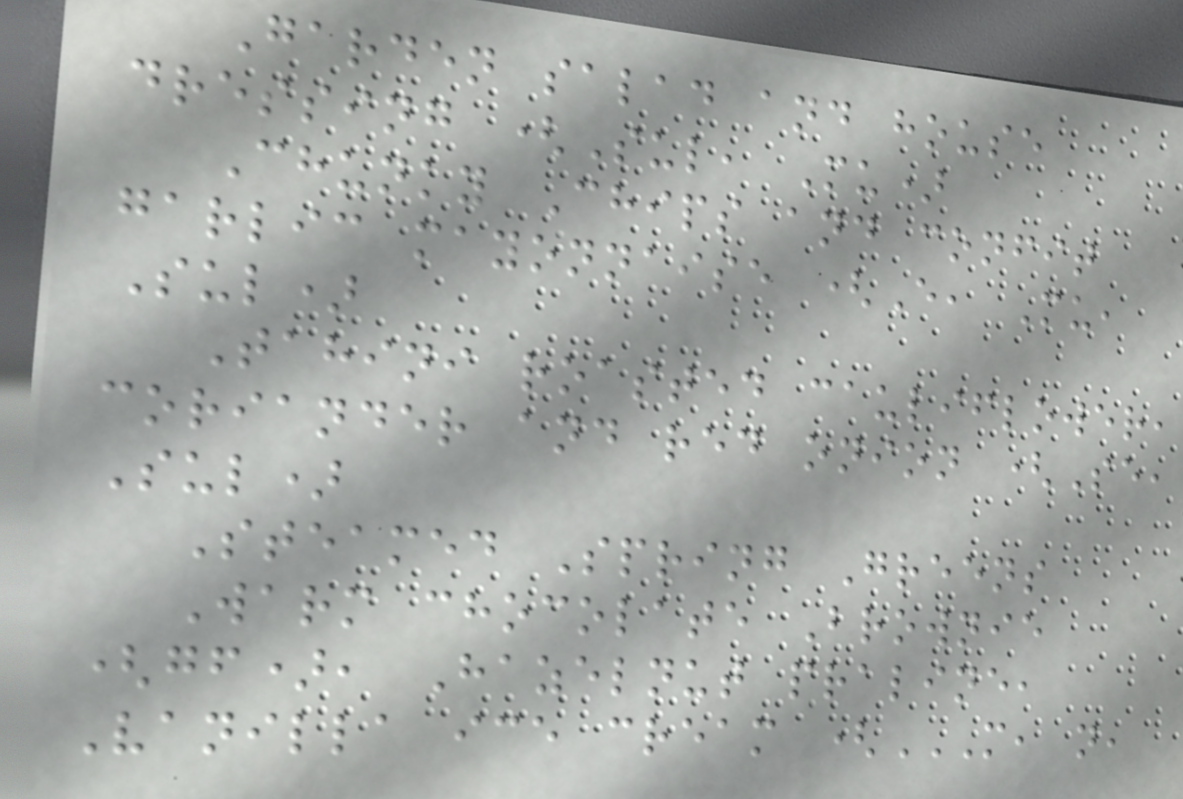Garden salad and house
dressing (Sul, Mu)
Chunky Chips and confit
garlic mayonnaise (E, Mu,
Sul)
Tahini roasted cauliflower,
coriander and red onion (Se,
Sul)
Steamed Spring Greens
Warm chocolate Brownie
(gf), Hazelnut praline,
Vanilla ice cream (M, N,
